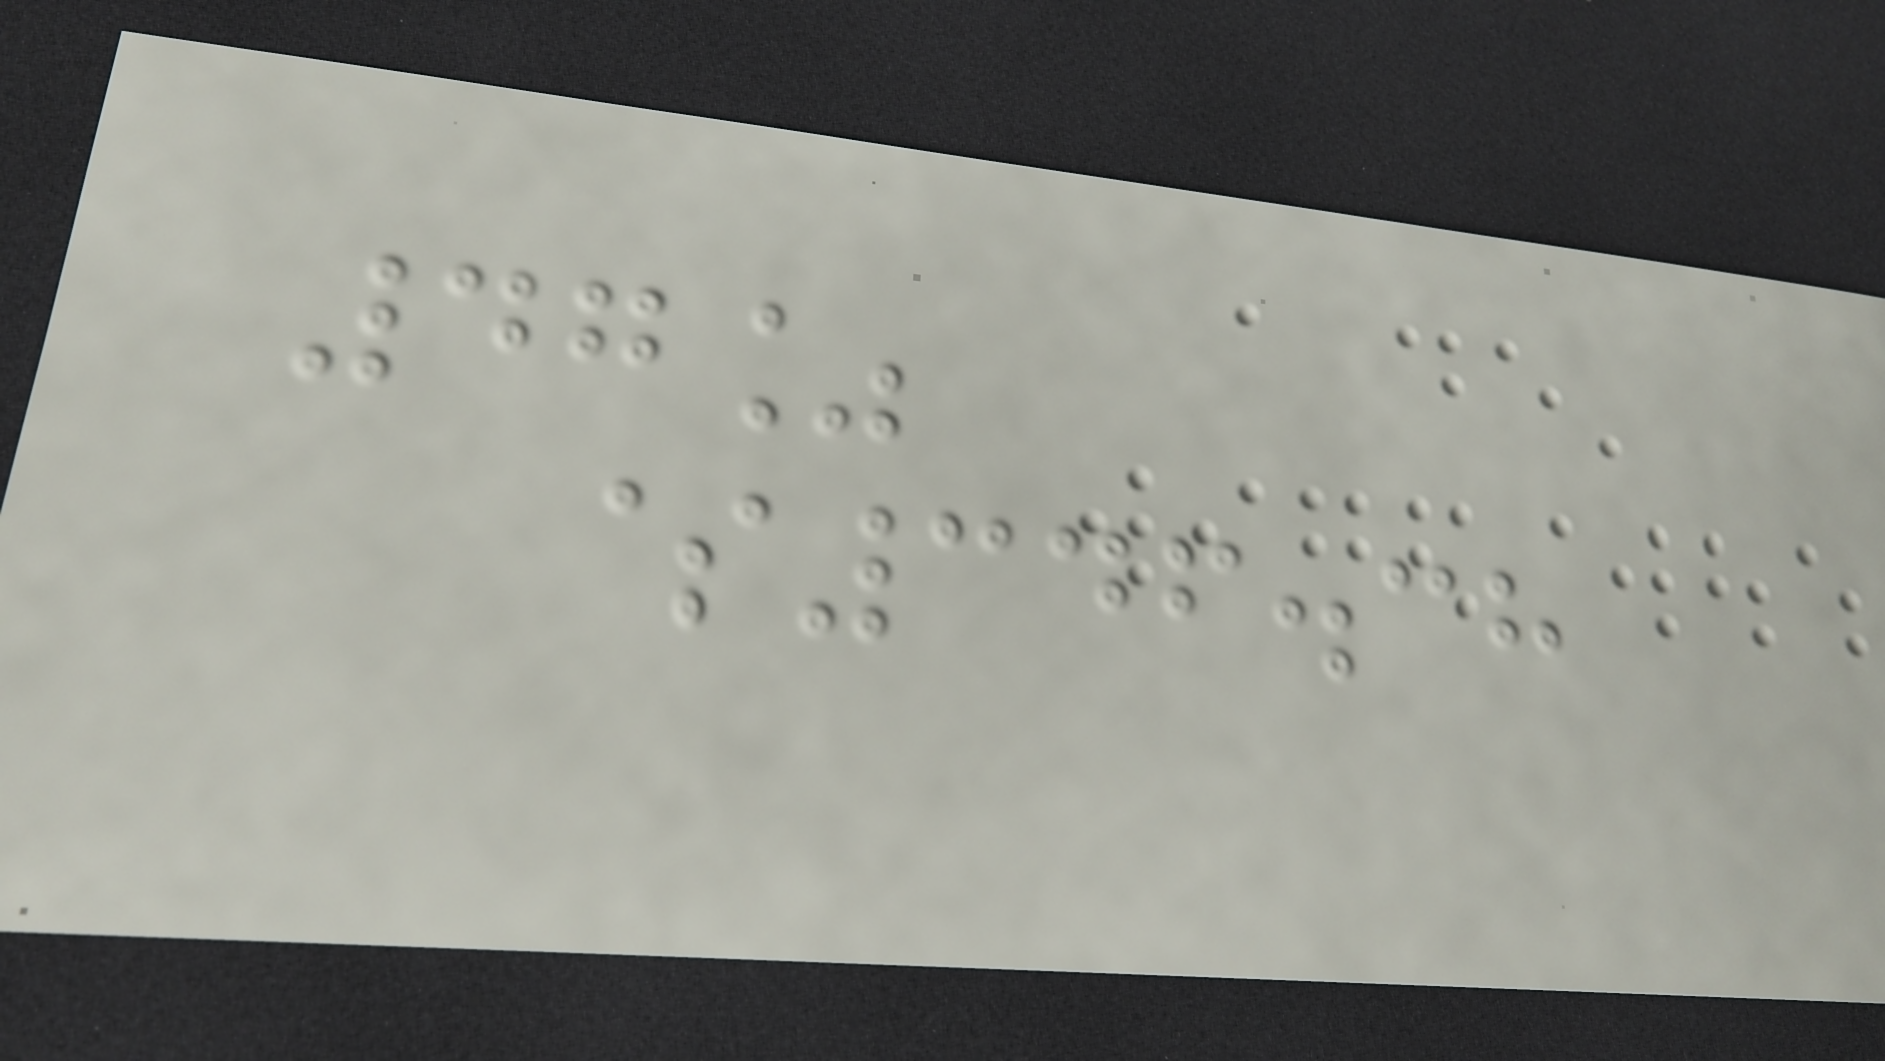47%
$346.38
